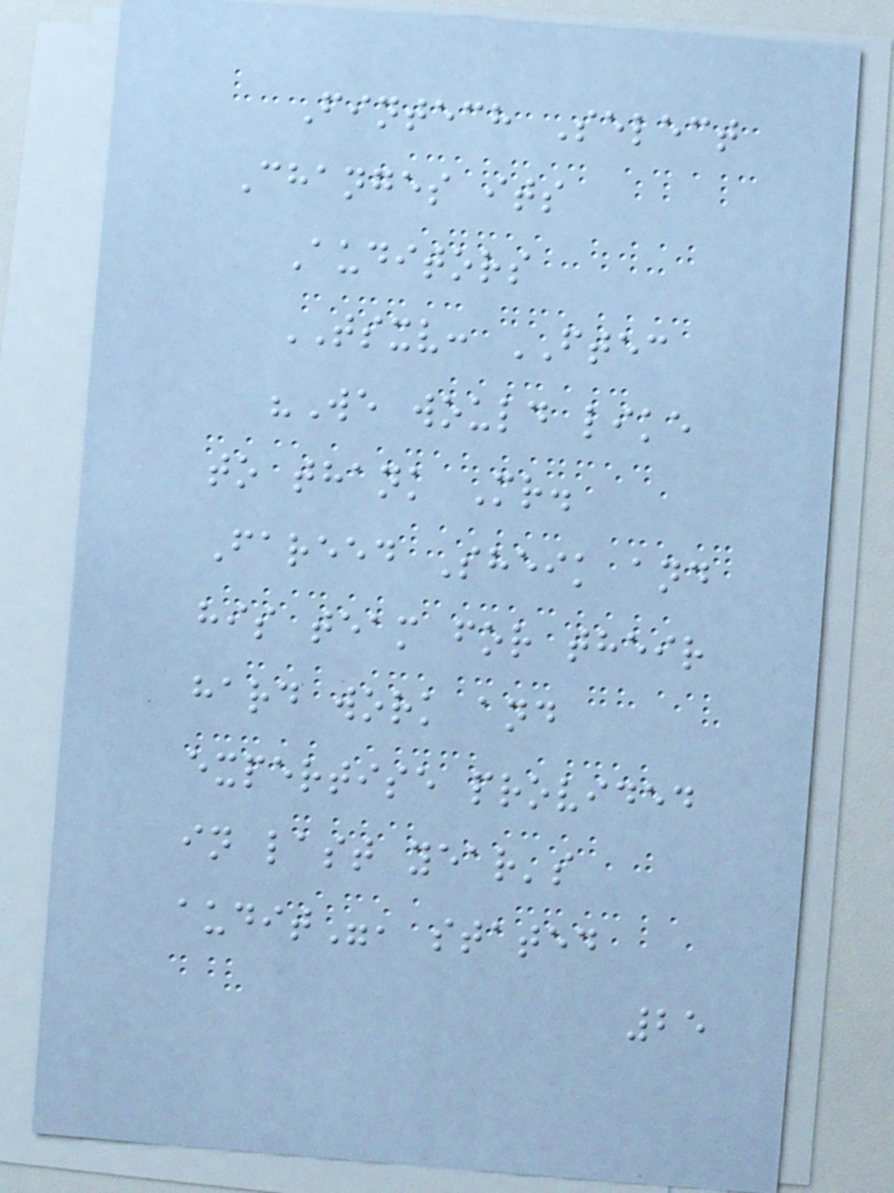Fintech Select
Changes its
Auditors
TSXV: FTEC
"We would like
to thank Mr.
Fareed Sheik and
his team for their
hard work and
expertise provided
in last year's
audit", stated
25
